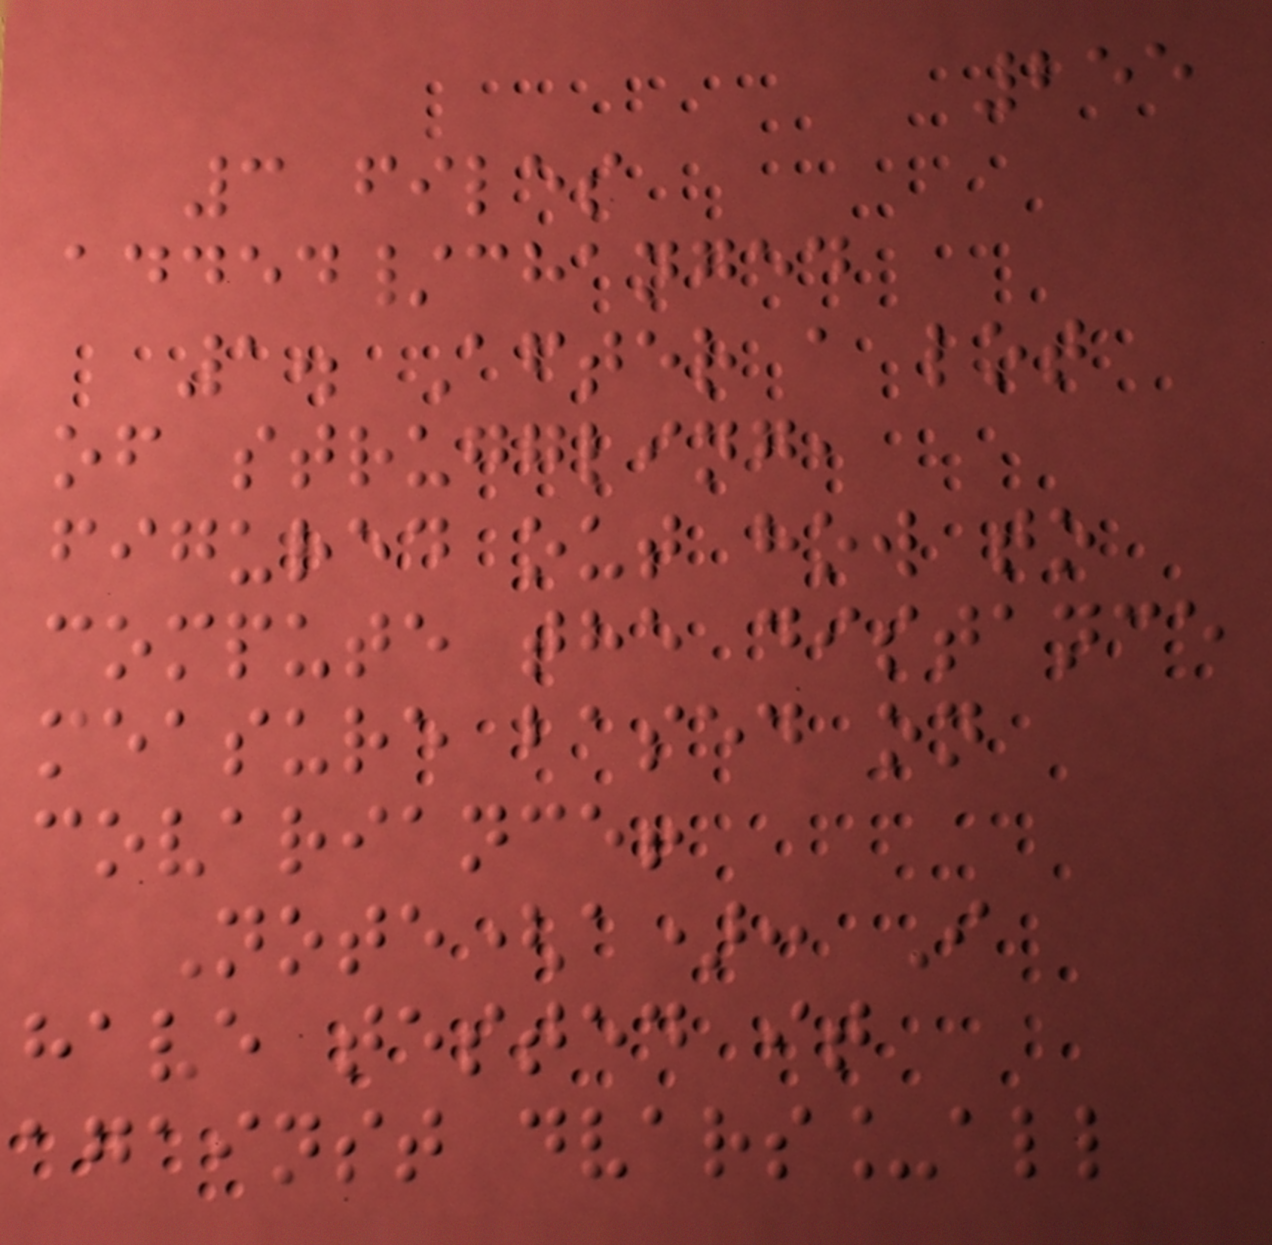255
3 files
added/changed
1. After a lot
of struggling,
figured out how to
compute the distance
measure based on
covariance!
Note(a): I
have tested it
against dvars_all
